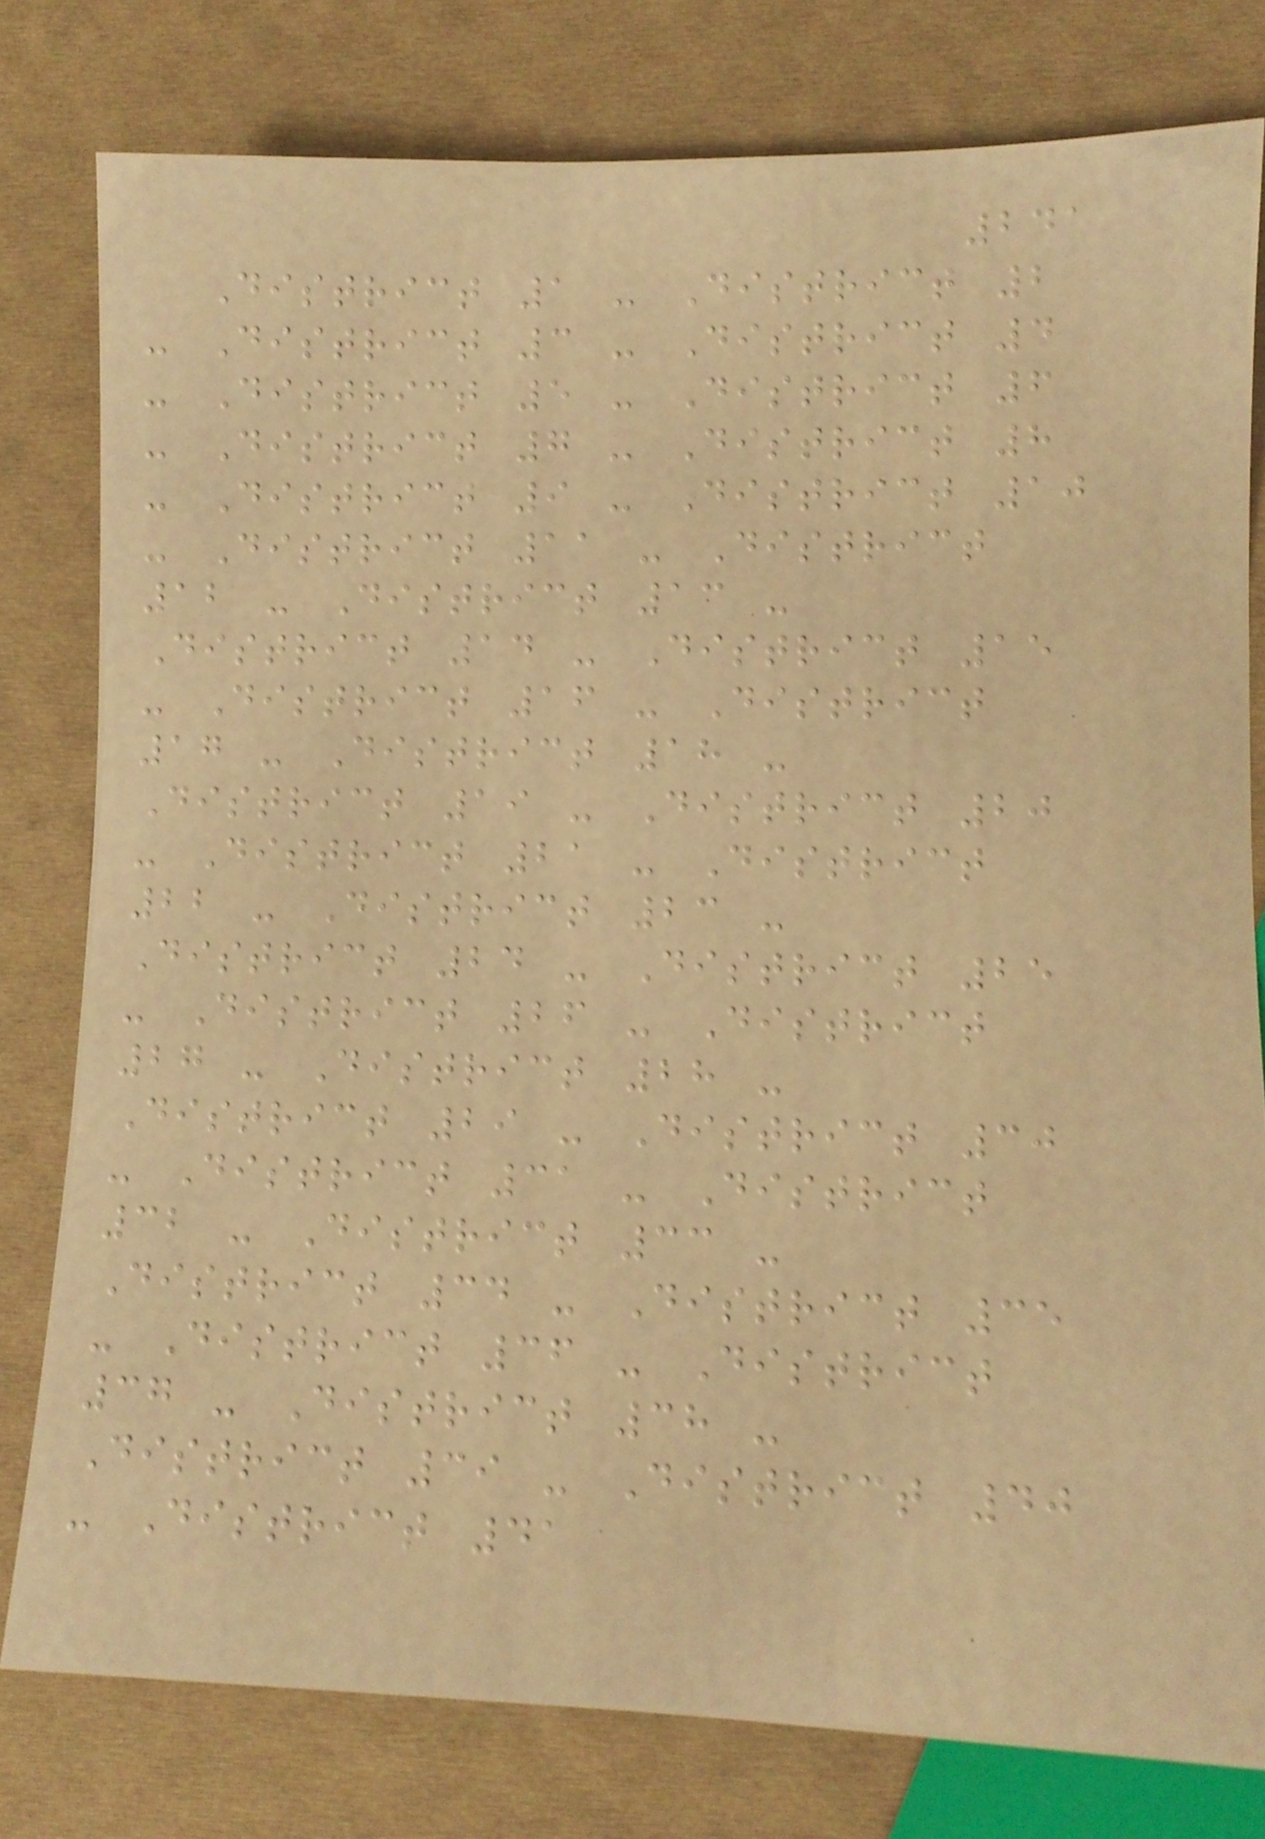241
District 1 - District 2
- District 3 - District 4
- District 5 - District 6
- District 7 - District 8
- District 9 - District 10
- District 11 - District
12 - District 13 -
District 14 - District 15
- District 16 - District
17 - District 18 -
District 19 - District 20
- District 21 - District
22 - District 23 -
District 24 - District 25
- District 26 - District
27 - District 28 -
District 29 - District 30
- District 31 - District
32 - District 33 -
District 34 - District 35
- District 36 - District
37 - District 38 -
District 39 - District 40
- District 41
